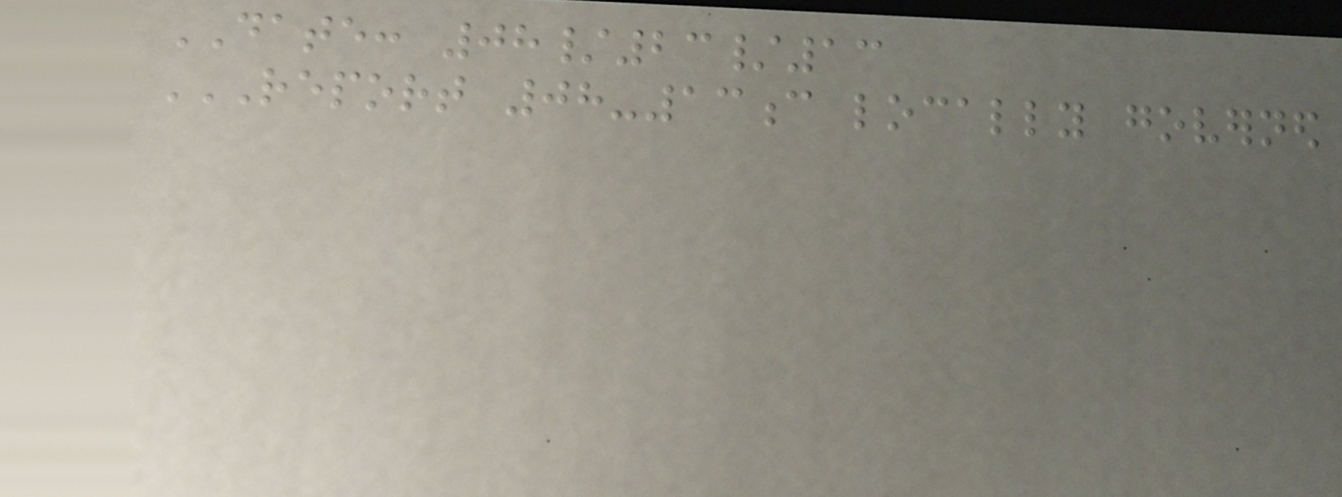DATE: 08/23/13
REPORT 08-13C LOCALLY GOVERNED
